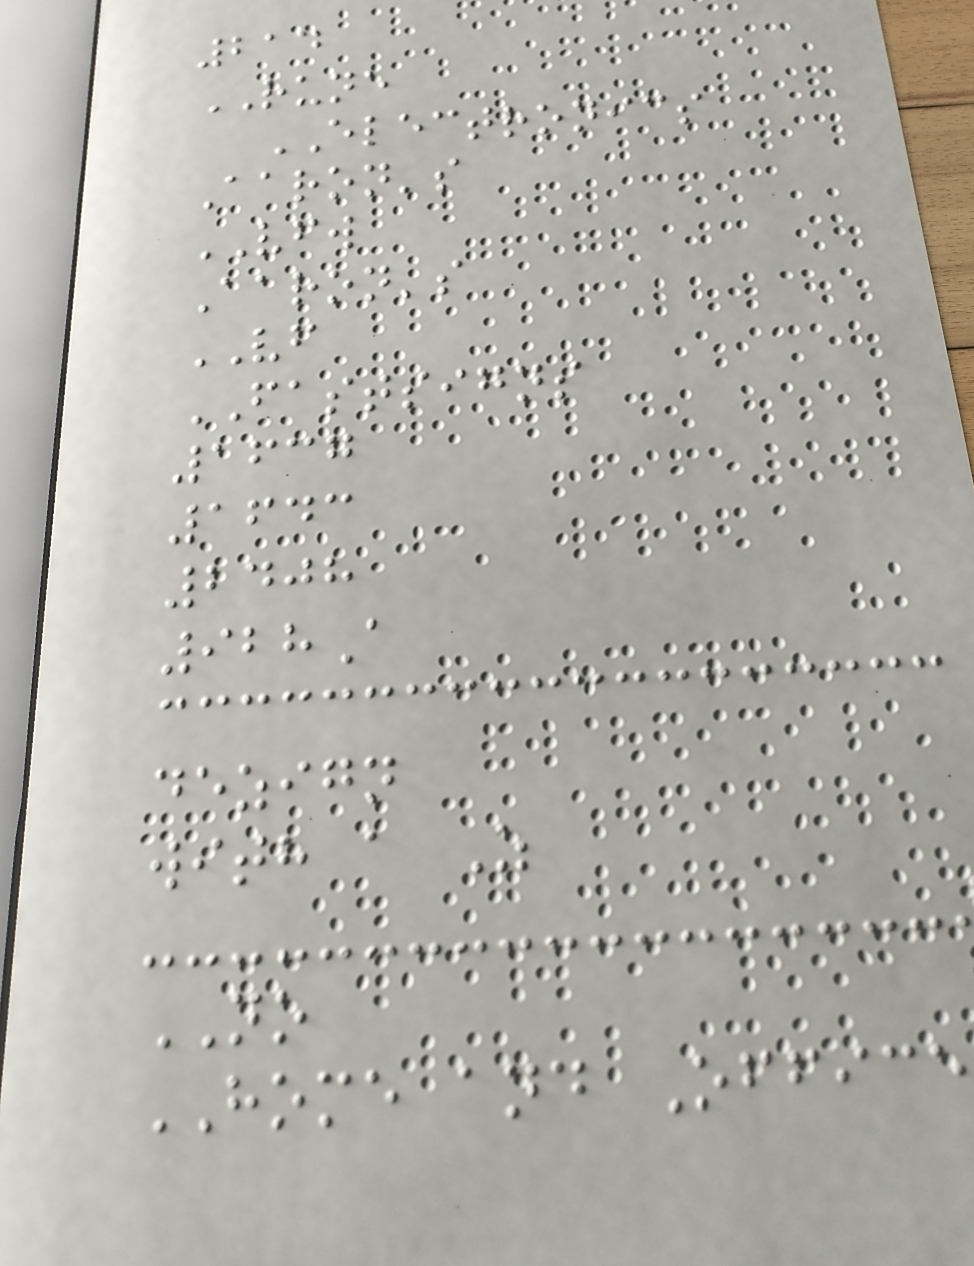214
RUNE
ELECTRONICS
Aaron's
VFW
Aaron's
VF
FASTSIGNS
1637
1643
2408
928A
dezign
with a Z
NO
HOME and Office
